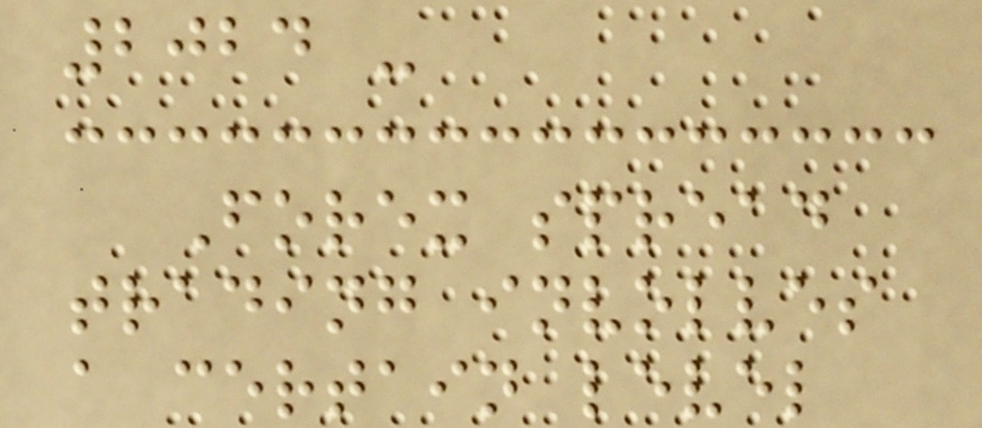2024 -
Forex spread
trading involves
a certain level
